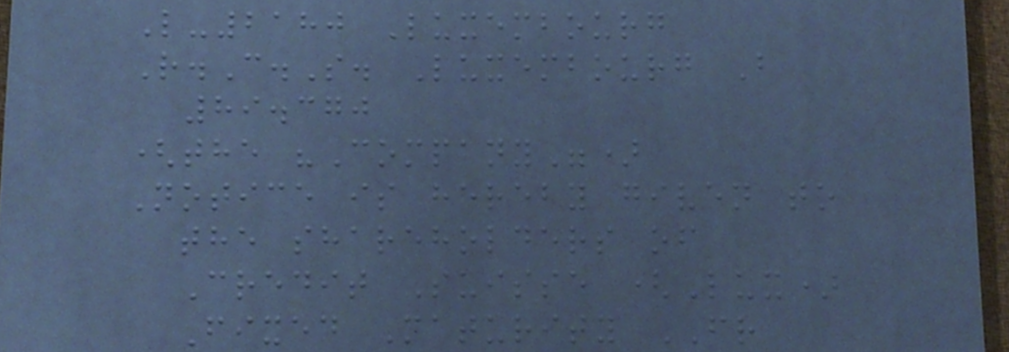L-2180 Luxembourg
R.C.S. Luxembourg B
89.370
(the "Company")
Notice is hereby given to
the shareholders of
Credit Suisse (Lux)
Fixed Maturity FR
